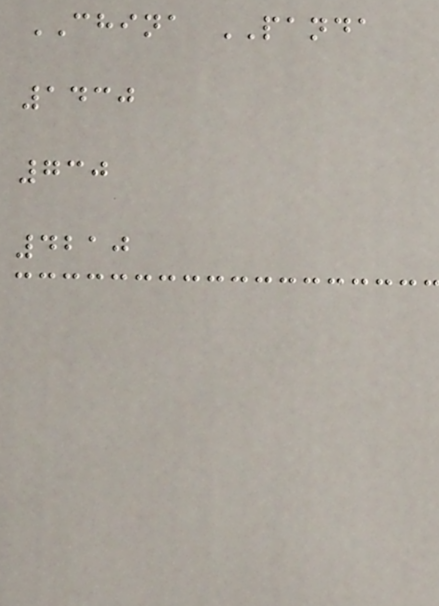CHINA PANDA
1430
730
4210
